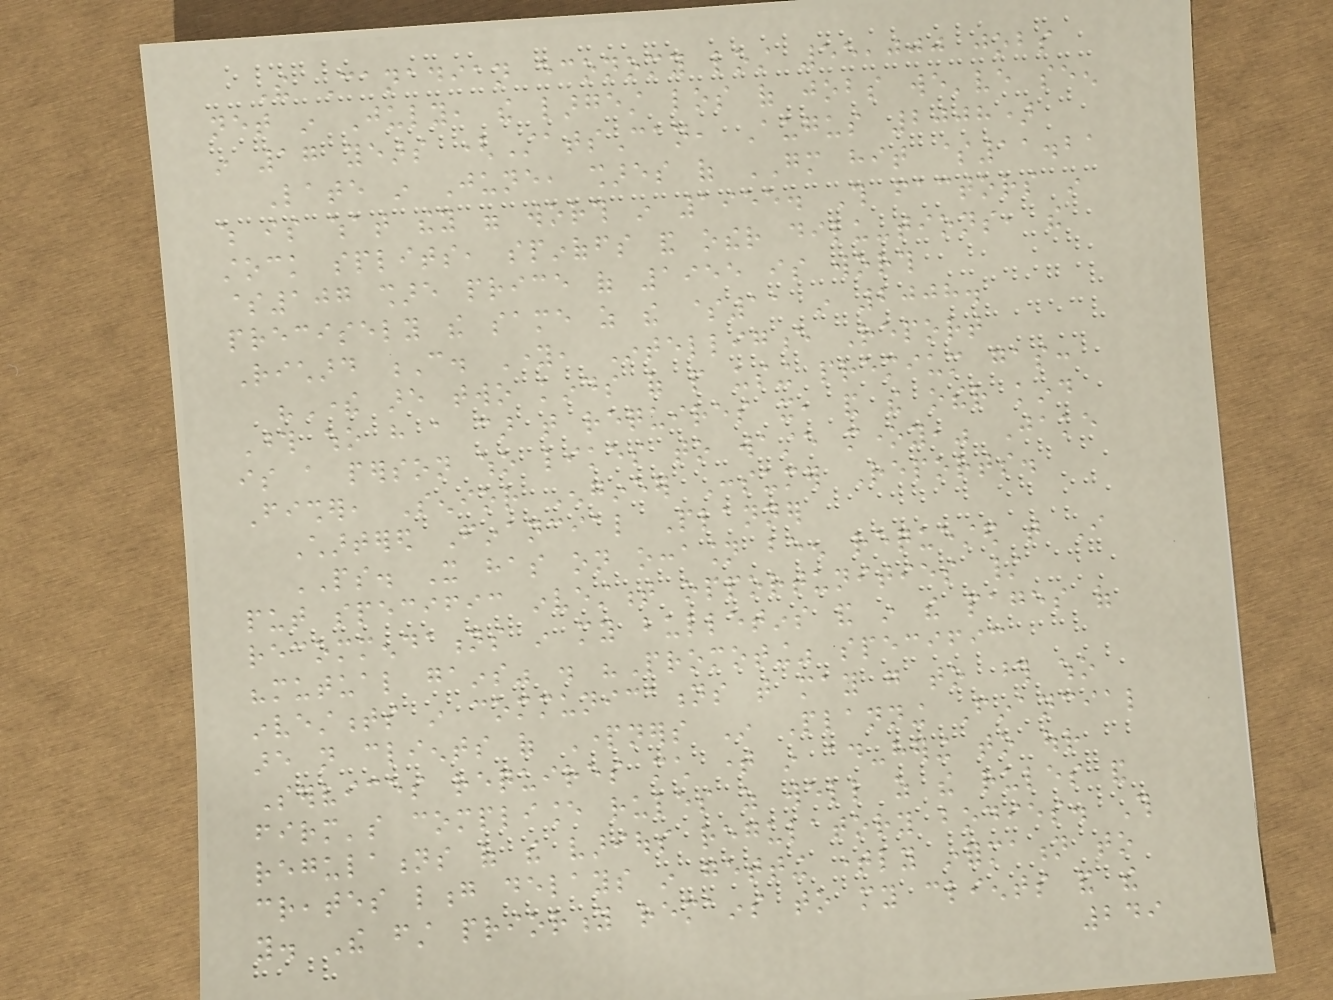The Canadian economy lost 55,000 jobs
net in July, the largest los of jobs we've seen
in 17 years (StatsCan, Augus 2008)
Late in June, shares of GM hit $11.21
which is what they were worth in 1955. This factors in
stock splits, spinoffs and other dilu-tions, the
$107 share price of 1955 is worth
precisely the same as the $11 in 2008.
Richard C. Young, Intelligence Report
"There are two kinds of people using premium gas:
Those who have a car that requires it, and the other kind
is a person who likes to waste money," Jake
Fisher, Senior Engineer Consumer Reports.
Chartered Financial Planner
PS. It has on occasion been requested that I
put specific investment opportunities /
recommendations in my bulletins and in the pages of
"mutual gains" . "Promoting" specific
investments in communications that may go to those who
are not clients of Partners In Planning Financial
Services requires much time in ad-hering to our
firm's compliance rules as well as the rules and
regulations of the various regulatory bodies. This
creates long delays in getting timely information to
you. The first priority remains to my clients and the
249
